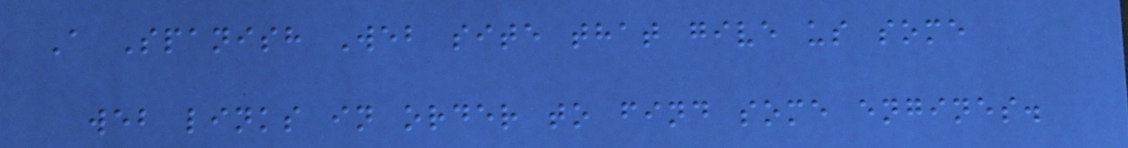A Spanish Web site that give us some
web links in order to find some engines.
